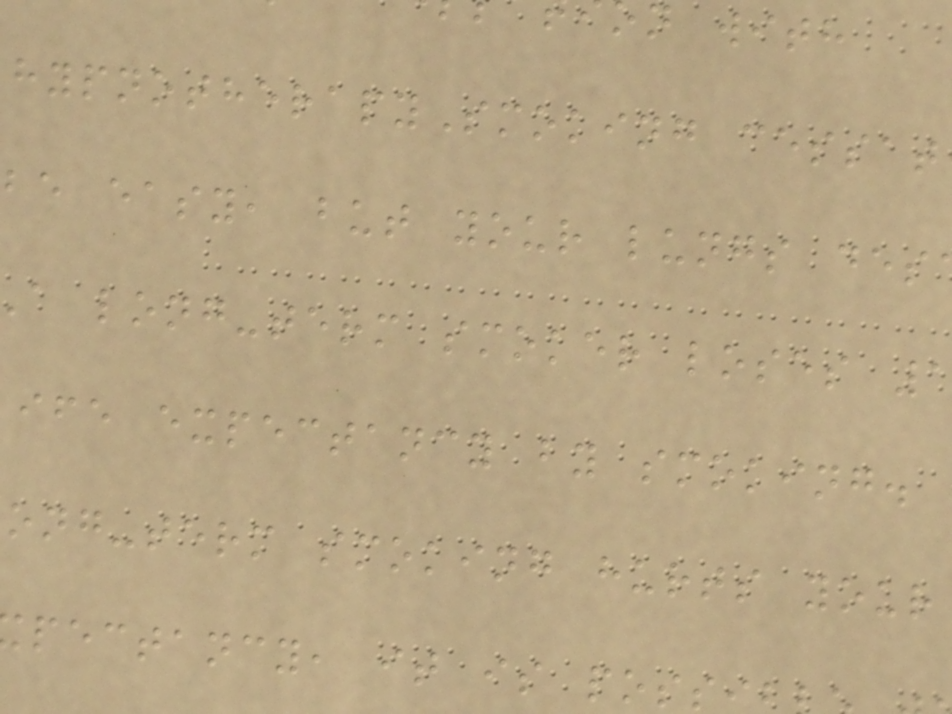n with
hypnotherapySmoking cessat
be easy, but your lungs des
a long-term smoker loses
ife expectancy by smoking.
ong-term smoking hurts your
pectancy, it is poss
